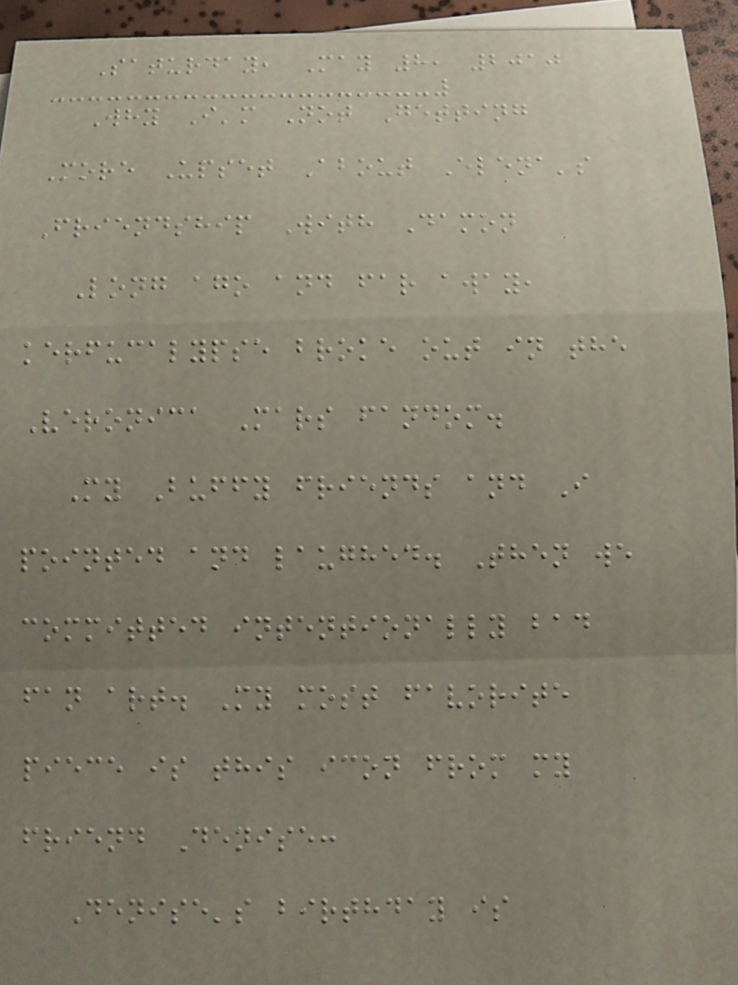Saturday, May 8, 2010
Why I'm Not Getting
More Upset About Elena's
Friendship With Damon
Long ago and far away,
kerfucalypse broke out in the
Veronica Mars fandom.
My Buffy friends and I
pointed and laughed. Then we
committed intentionally bad
fan art. My most favorite
piece is this icon from my
friend Denise:
Denise's birthday is
